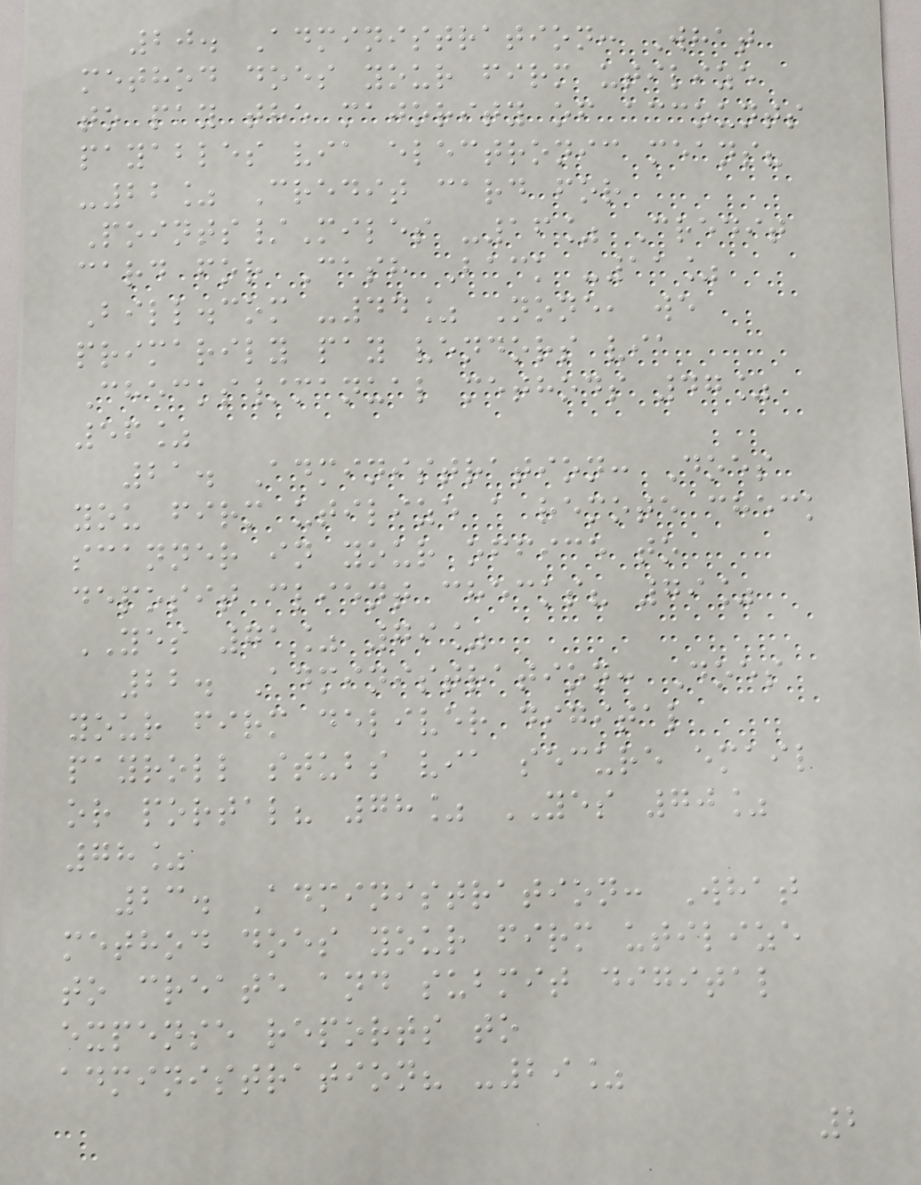20. Administration: What
method does your firm utilize
to pay the majority of accounts
payables via electronic means?
-22% Credit card for
Points/Miles -16% Credit
card for Cash Back -11%
Bill.com -44% None, we
primarily pay vendors via
Checks/manual methods 47%
56%
21. Administration: Does
you firm utilize a remote check
scanner in your office to
deposit client checks? 79%
YES 71% 79%
22. Administration: Does
your firm deliver digital
payroll stubs via secure email
or portal? 78% YES 70%
78%
23. Administration: What
method does your firm utilize
to create and submit digital
expense reports to
administration? -29%
2
